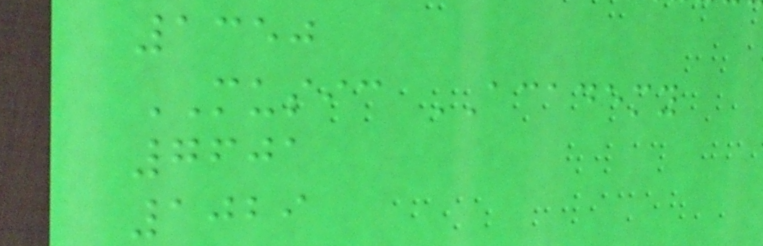1350
MUSIC ACADEMY
7601
1029
